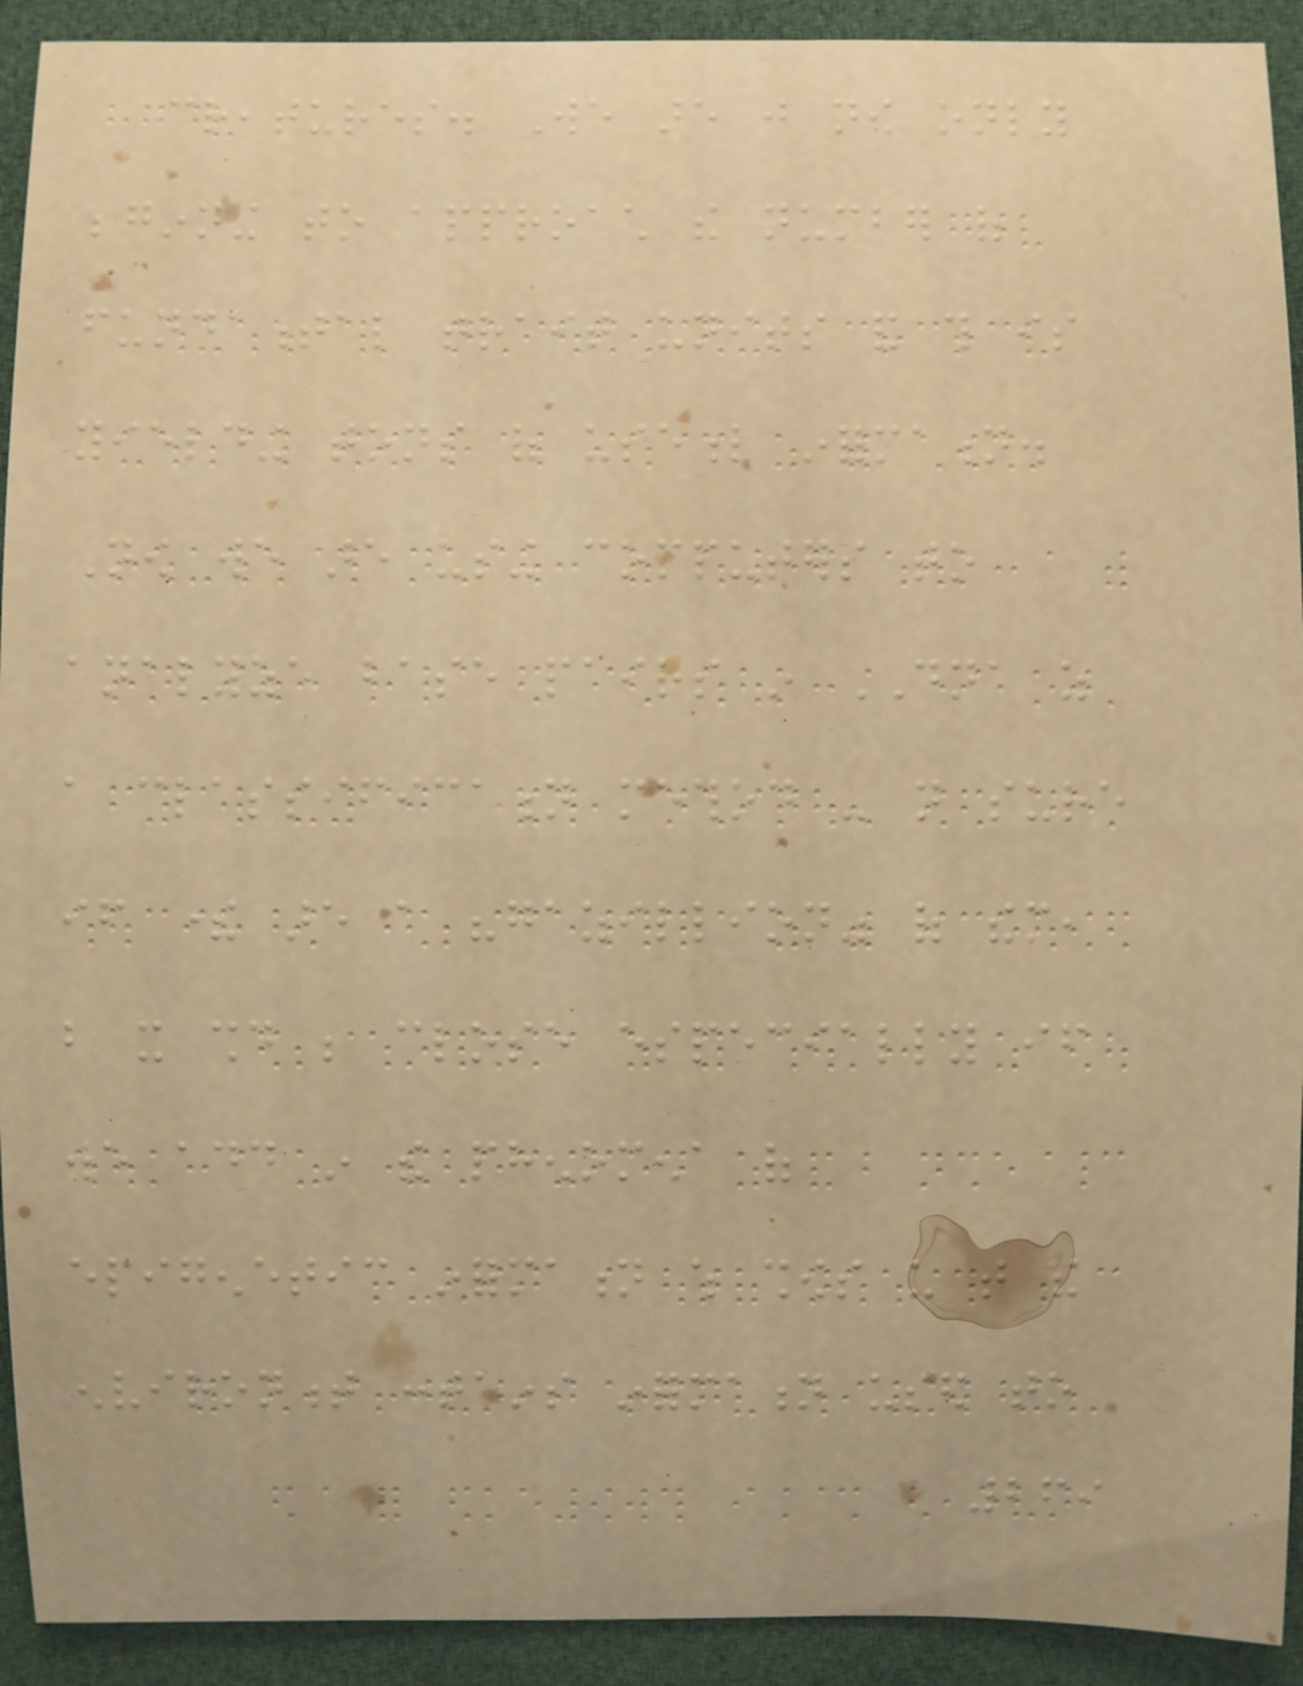creatures. We are just now only
beginning to approach the number of
fundamental trait units and this is
yielding tons of useful information.
Now we are using computers to
analyze base pairs in DNA as
a classification method - not sure
if there are a "gazillion" of them,
but it should be close especially if
we add in the phenomena of
epigenetic information which shows us that the
environment contains information used to
269
